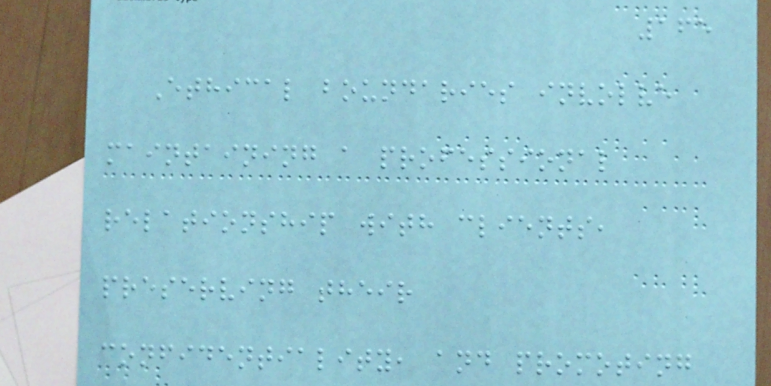165
Ethical boundaries involve
maintaining a professional
relationship with clients,
preserving their
confidentiality, and promoting
